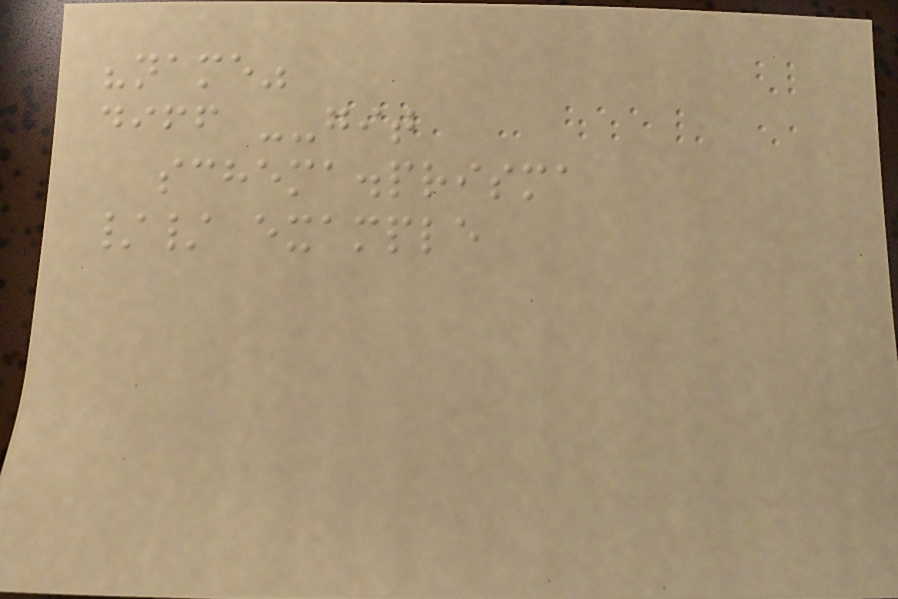"name"
diff --git
schema.prisma
// example
